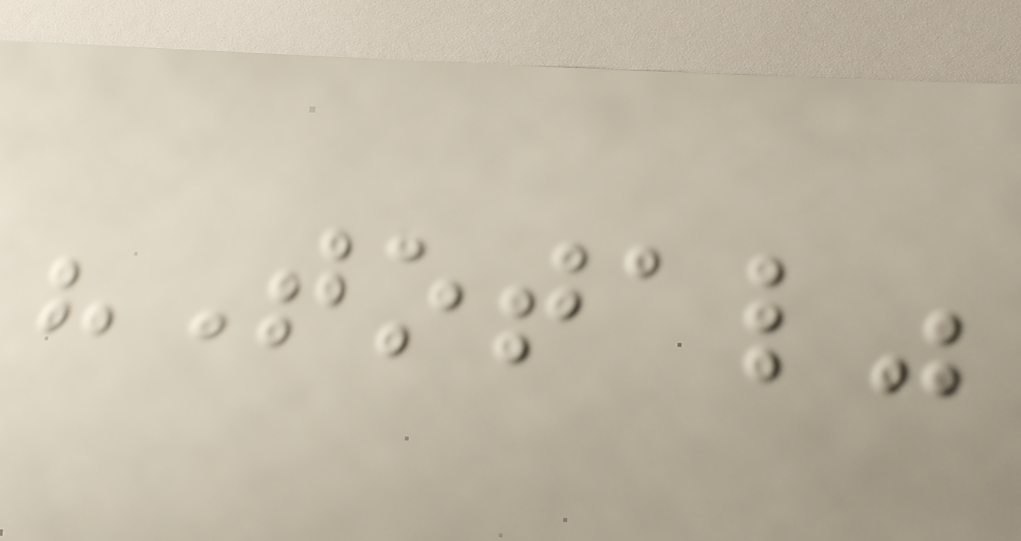"Total"
